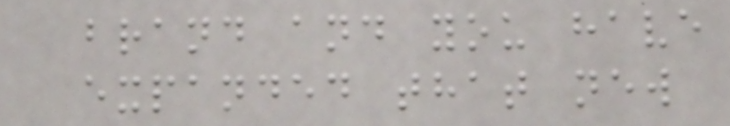brand and you have
expanded that new
